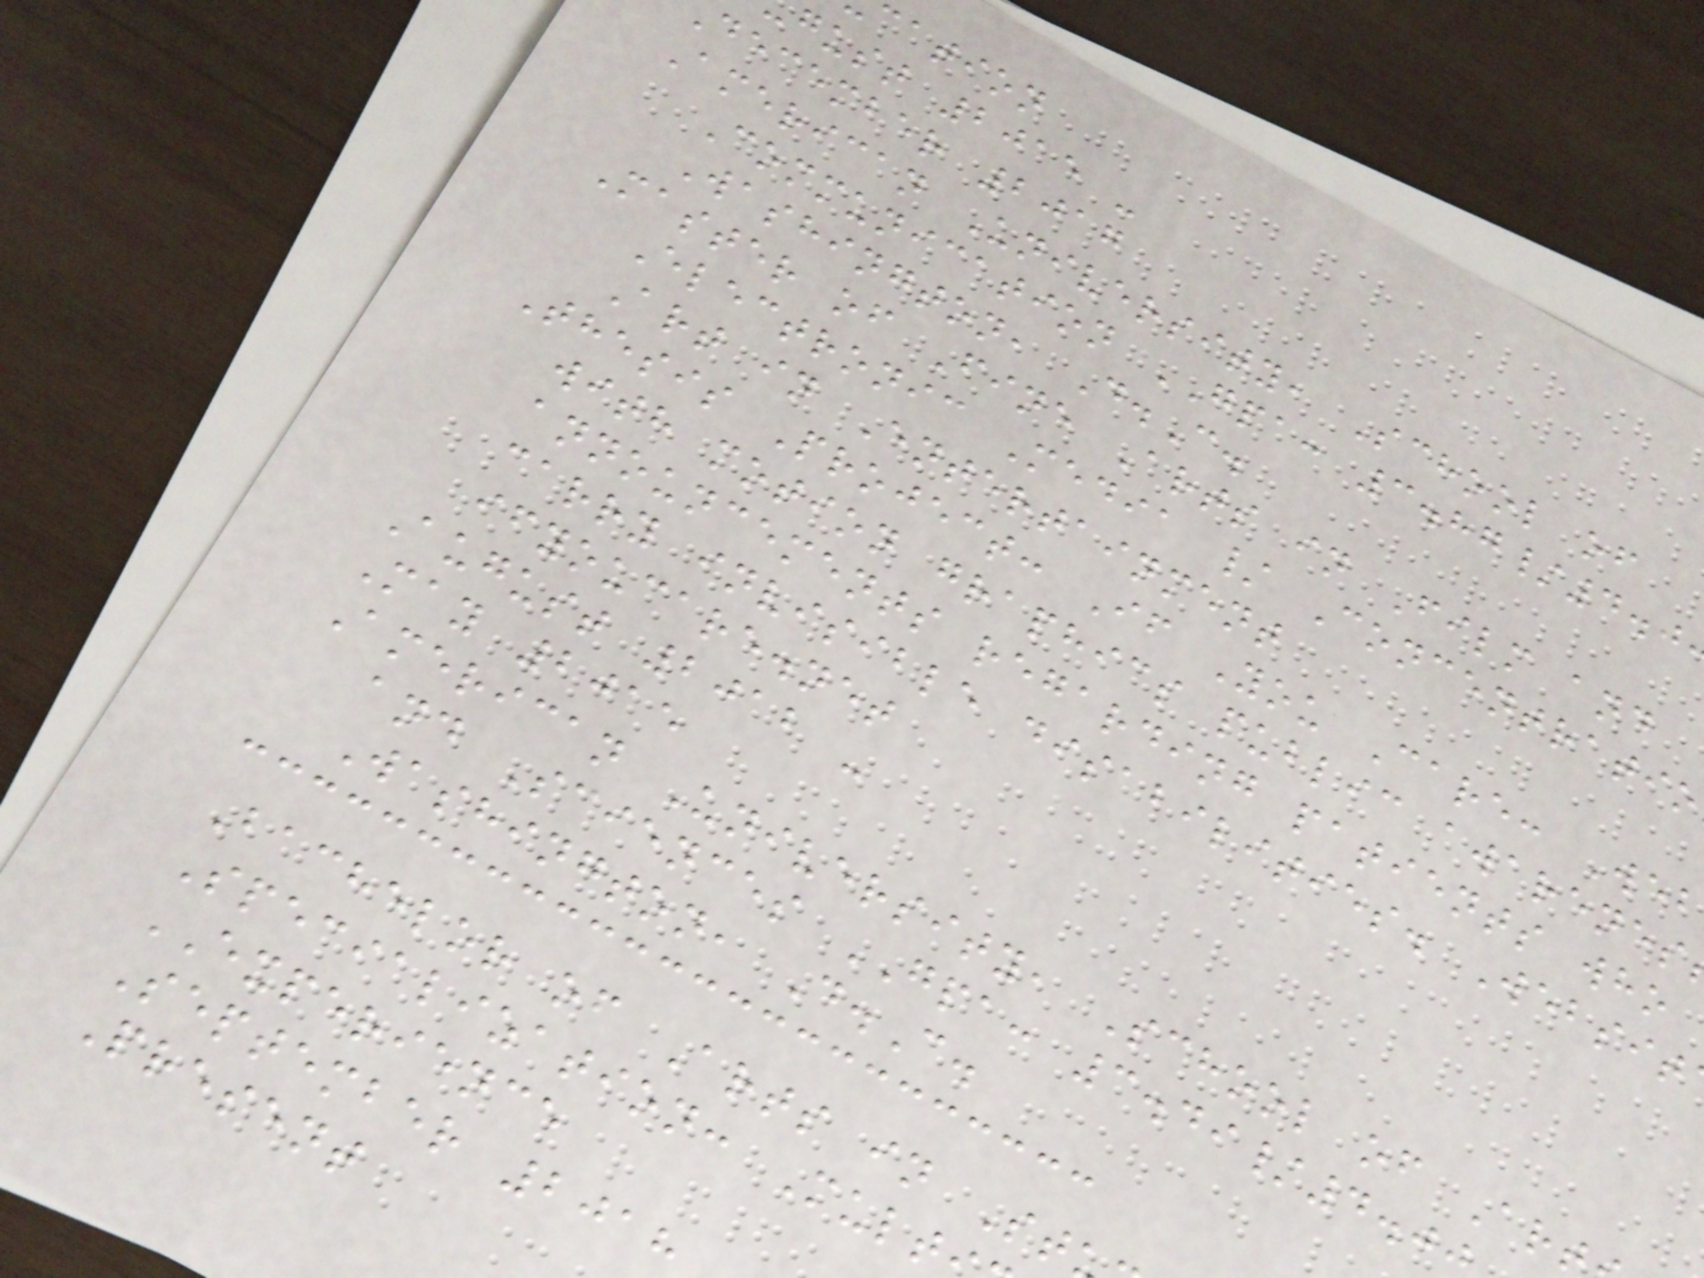cation
gust 2015 -
december 2017
American University, School of
Communication GPA: 3.87/4.0
Washington, D.C.
Master of Fine Arts in Film and
Electronic Media / Concentratio
Art in Entertainment
Thesis Project: If You Care: Web
with motion graphics public awarenes
announcements regarding patients who
carry invisible disabilities. Websit
ifyoucare.net
August 2012 -
May 2015
American University, School of Art
and Sciences GPA: 3.49/4.0
Washington, D.C.
Bachelor of Arts in St
Specialization: Mult
EXPERIENCE
September 2018
Present
